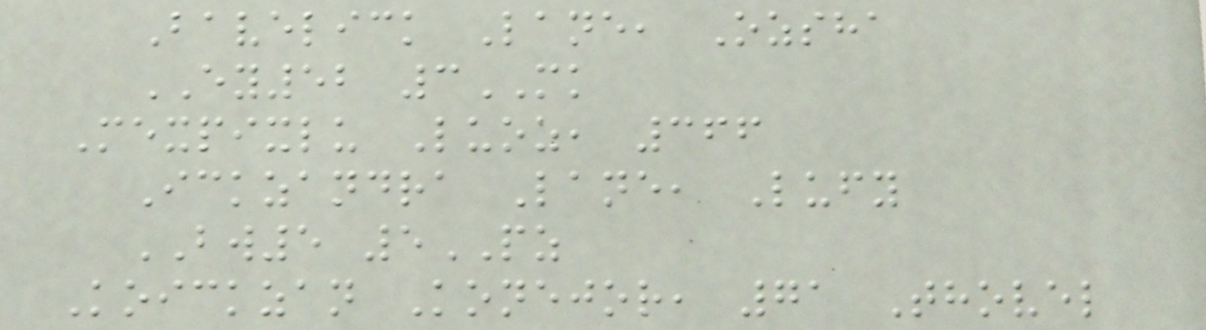Bavelick Lane, Ozsha
EY52 3MK
Mexpixlu Luoz, 366
Ickzandra Lane, Lufy
BW5 5PZ
Koickzan Konejor, 71 Thovel
